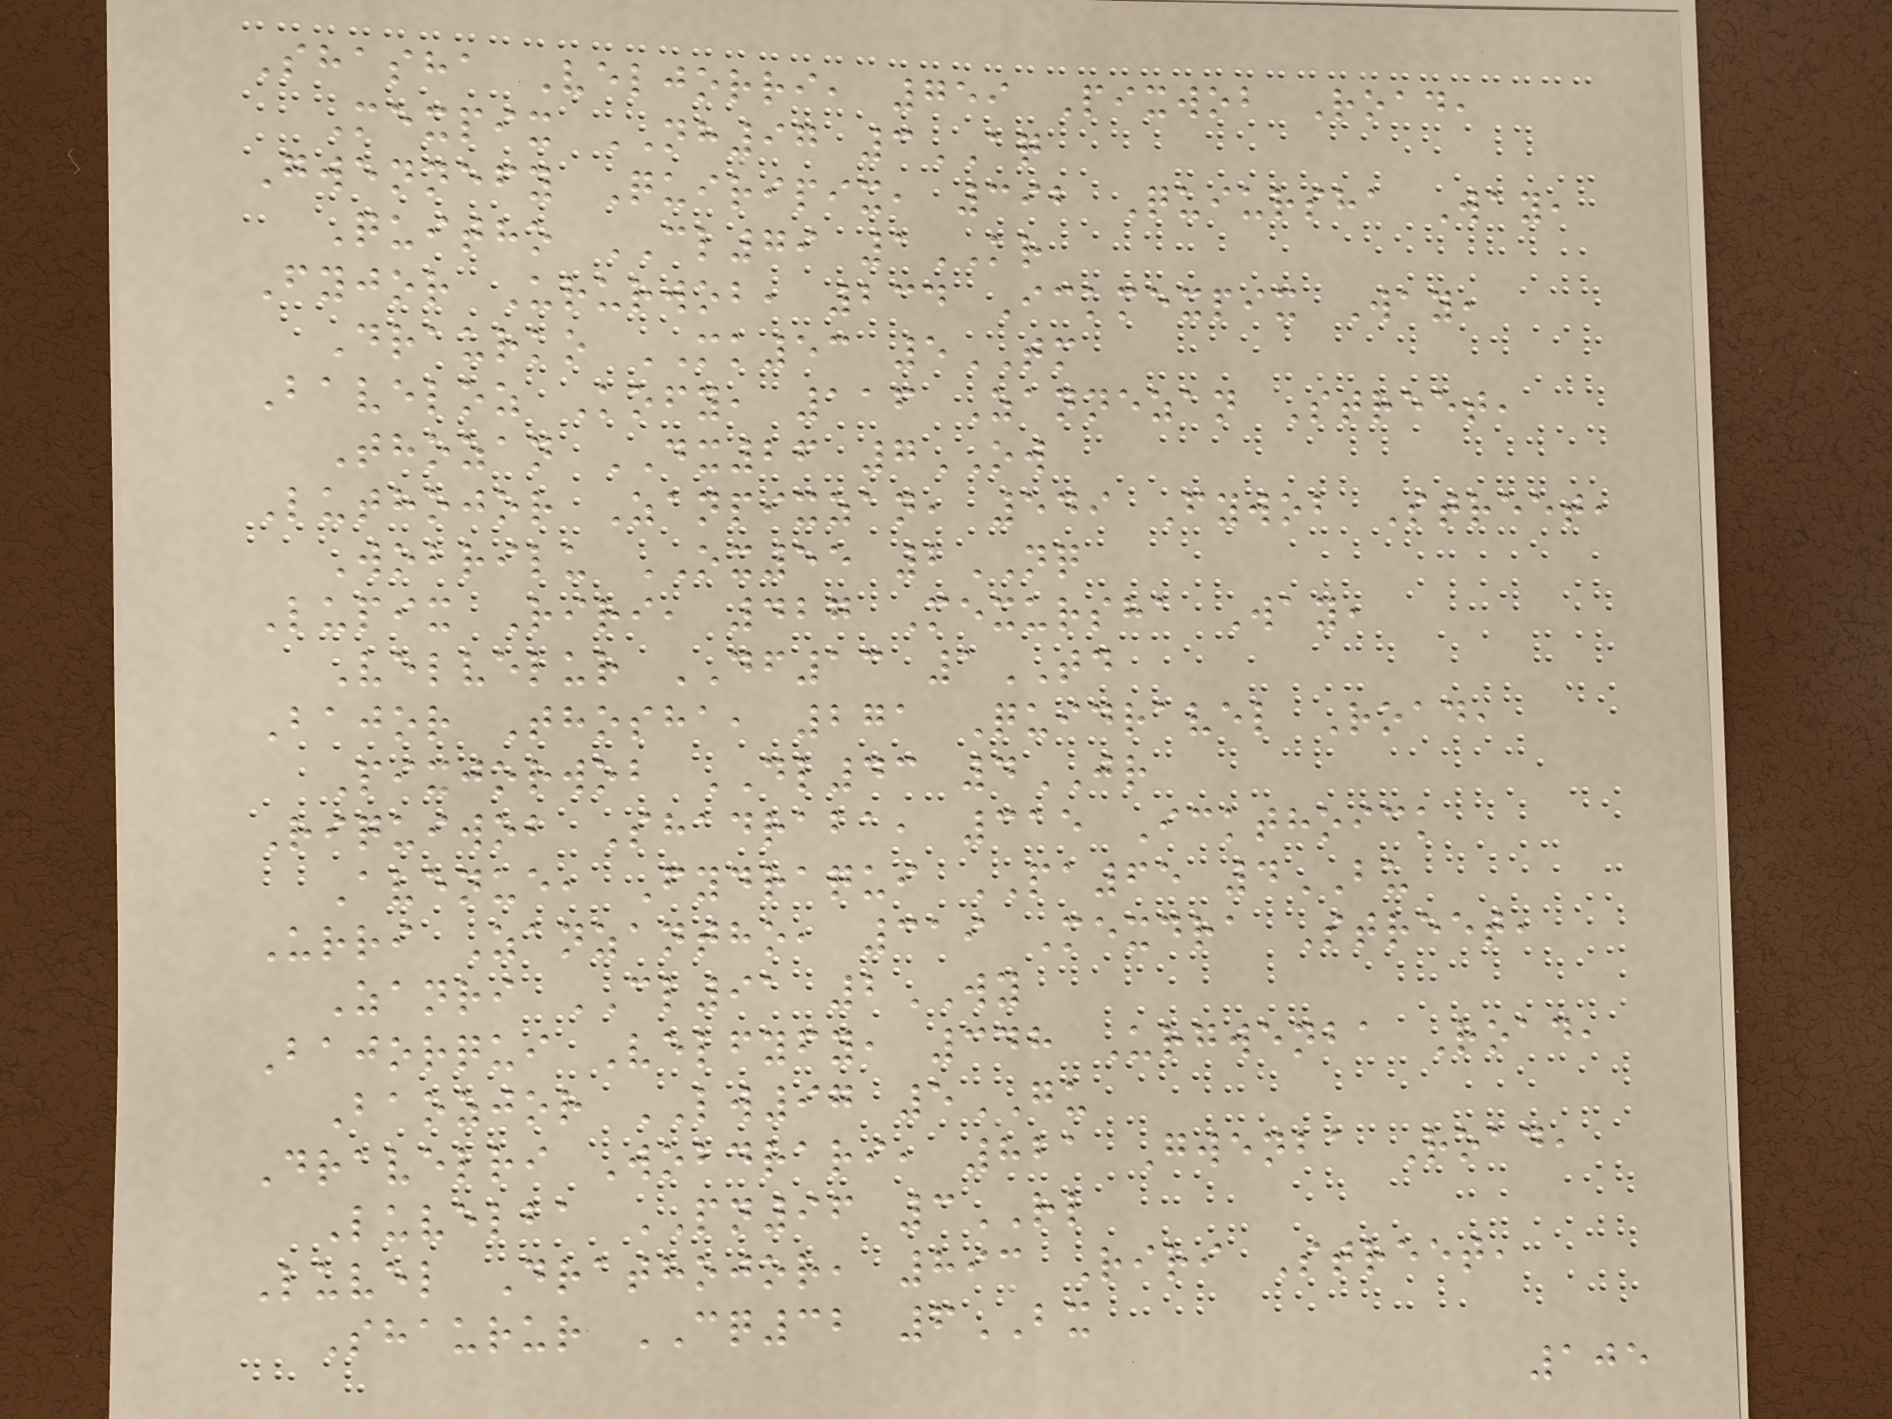Shasha Veljorri, 759 Pixwob Road,
Mexpix NH97 3AQ
Gwennefy Quiripix, 392 Quiursha Way,
Quitho CL79 1KR
Fyjor Ururwob, 234 Ickmexpix Way,
Draurko MK53 5TM
Baveloz Kofy, 116 Zannezan Street,
Thozan DX26 7OW
Luthojor Zanpixzan, 549 Fywob Street,
Wobrilu OX55 2NQ
Lupix Riri, 427 Mexursha Way,
Velvelur DF13 1TD
Bajor Thosha, 271 Quidravel Road,
Pixjorwob DL43 4JR
Riquiwob Shadraba, 315 Ickthoick
Avenue, Fydraqui PA65 4BU
Urri Zanzantho, 319 Mexdra Street,
Zanri CL91 2WY
Bajorqui Velfyfy, 348 Urgwenba Road,
Baozjor LW97 5GU
Dravelri Wobdrari, 821 Gwenba Road,
Luvelba PN96 3RL
Luvel Drathojor, 893 Riri Street,
Shaurur CQ32 6BX
105
